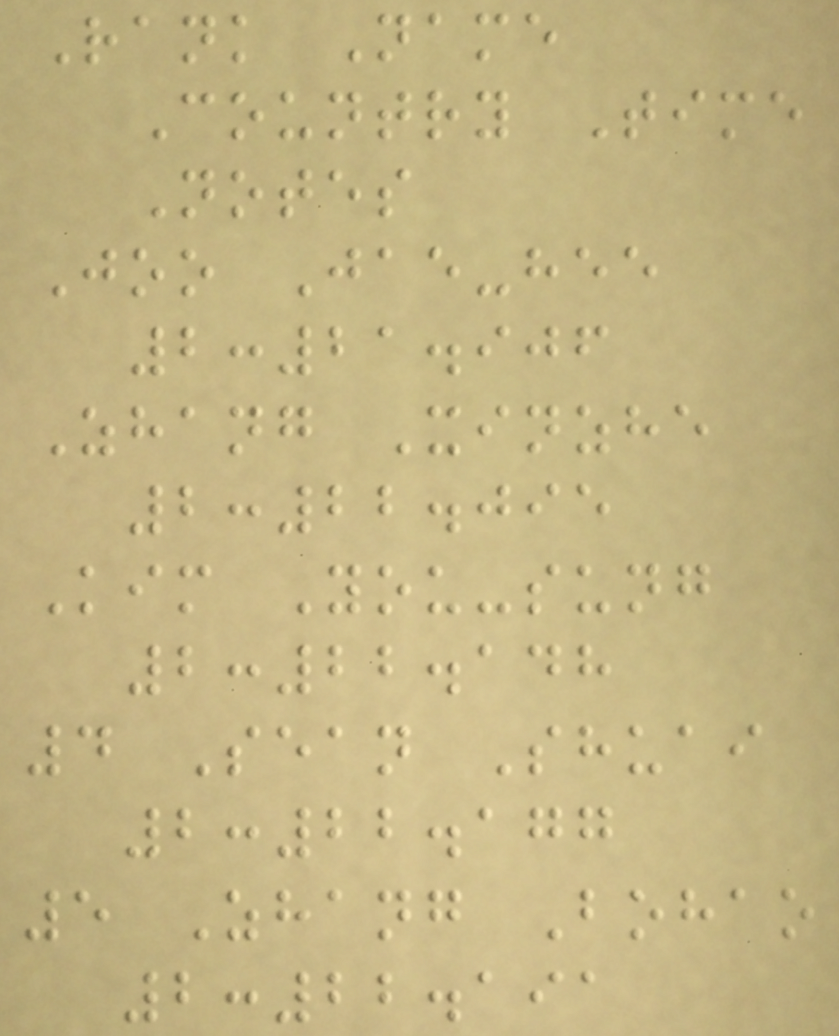Rank Name
Country Time
Notes
Joo Jae-hee
2:21.906
Zhang Xinzhe
2:22.095
Kim You-sung
2:22.148
4 Sean Shuai
2:22.177
5 Zhang Bohao
2:22.191
